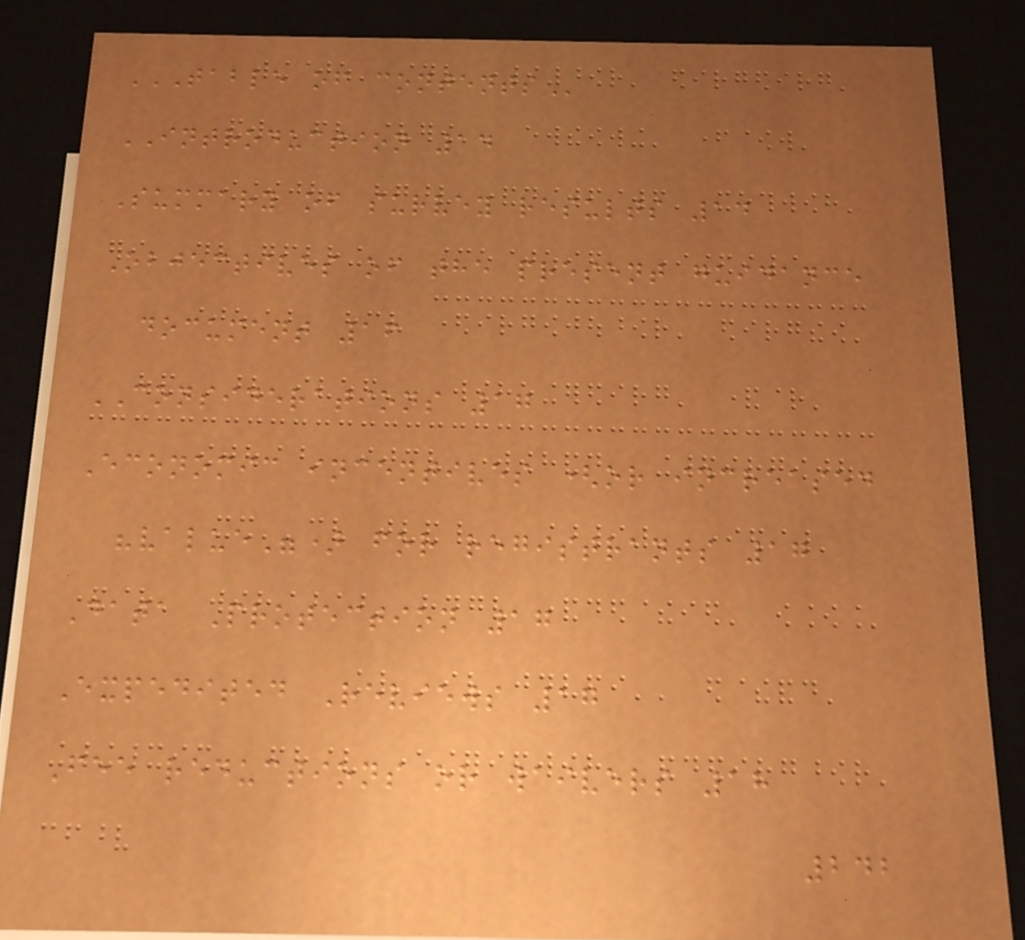TABLE OF CONTENTS
INTRODUCTION 14
Summary of survey results 14
Objectives of the present guidance
document 16
CONSIDERATIONS 17
Economic incentives (or increased
"value") for registrants 17
Data Protection 17
Expedited Reviews 17
Fee reductions or waivers 18
242
